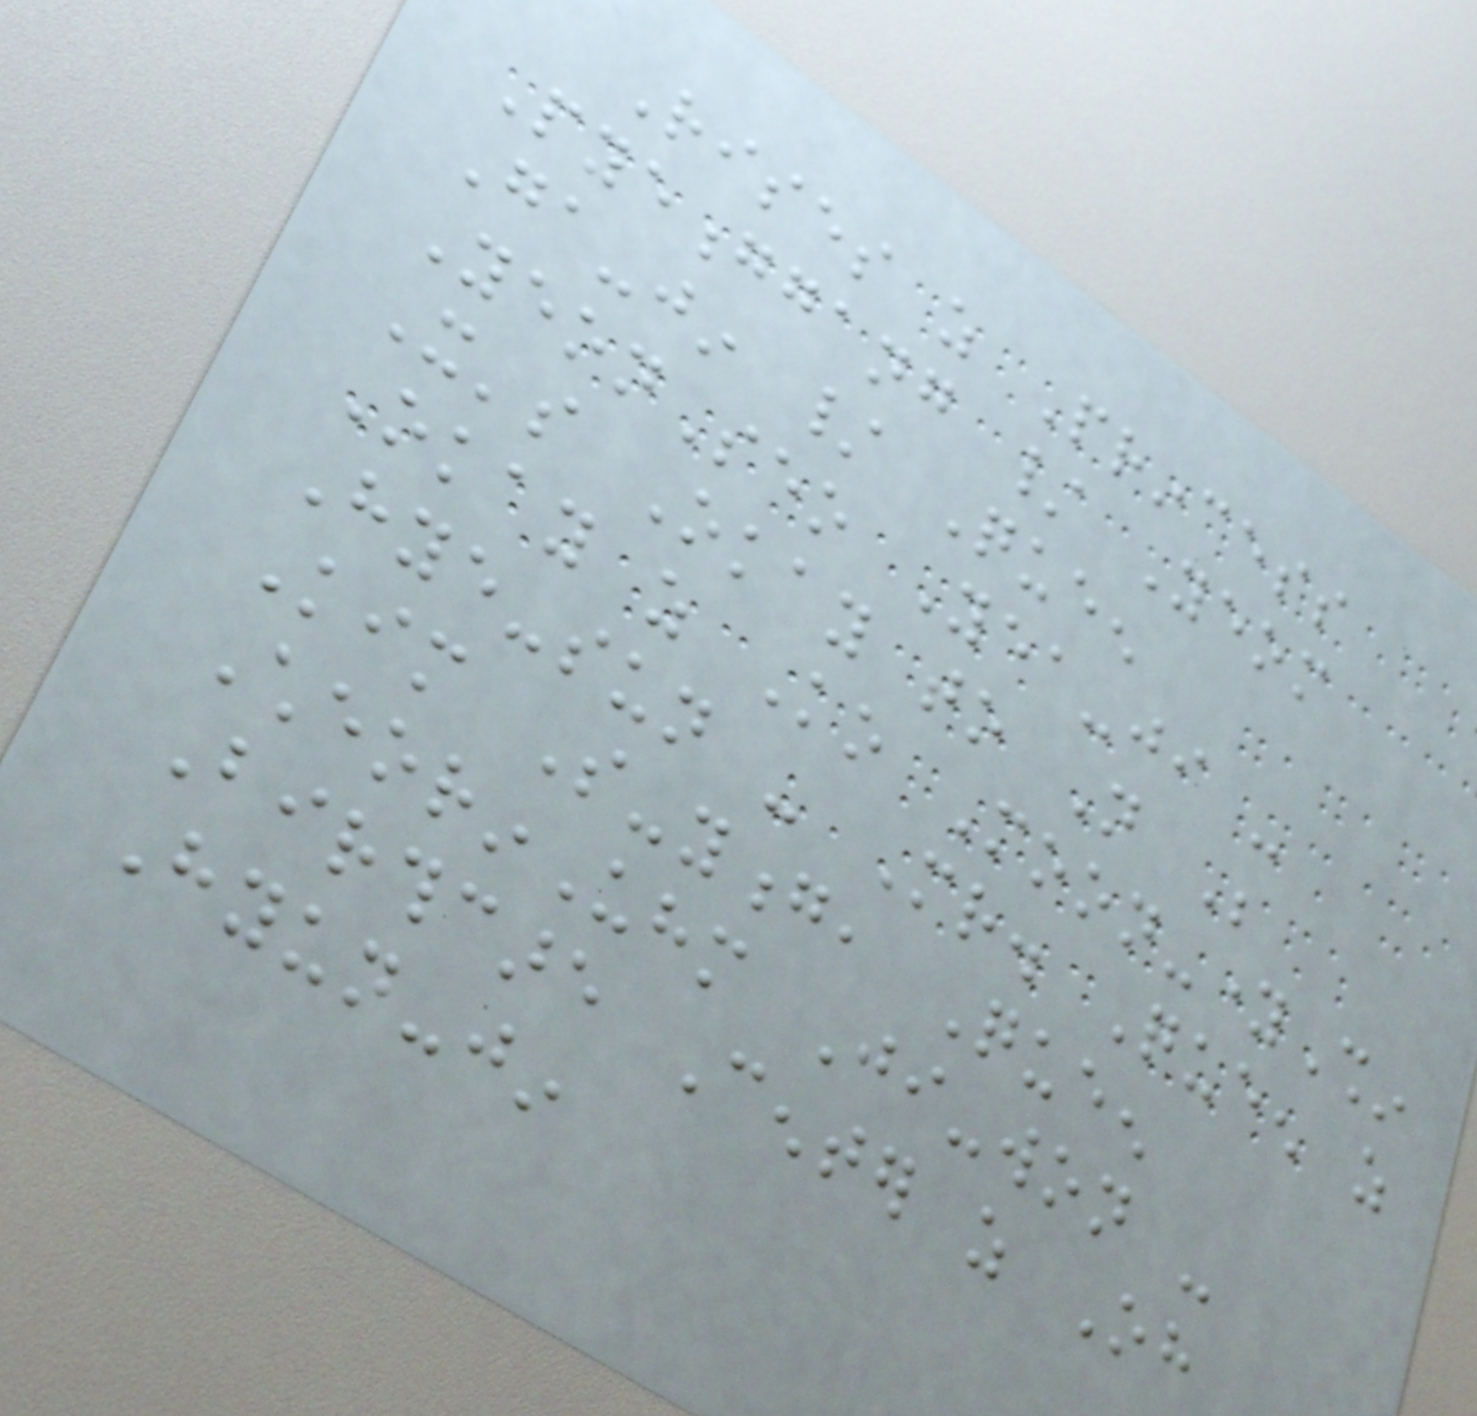Rises as Princess
Pyeonggang / Yeom
Ga-jin / Queen
YeonSeo Yea-ji -
It's Okay to Not Be
Okay as Ko Moon-youngShin
Hye-sun - Mr. Queen as
Kim So-yong, Queen
CheorinUhm Ji-won -
Birthcare Center as Oh
Hyun-jin
